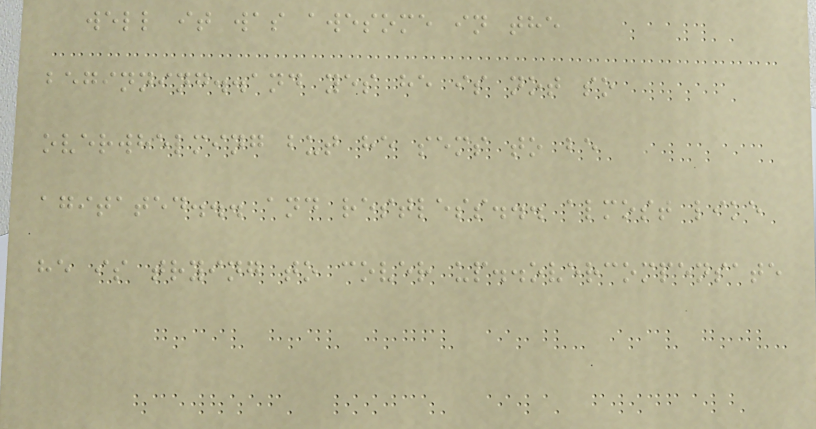well it was awesome in the
beginning..and yes he is not so
overwhelming but he sems to be
agitated... and restless... almost like
he is trying to cover up..overcompensate
